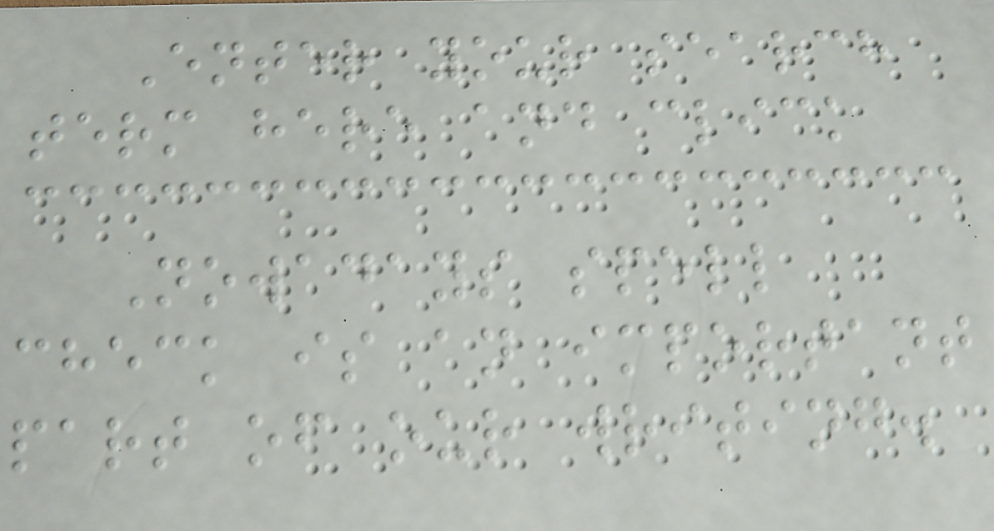Enter your search
term here and click
Nowadays spell
check is an important
part of our writing.
